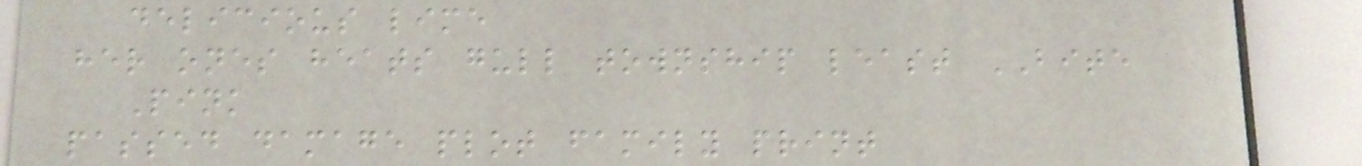delicious lime
her ones heats gull township least BITE
Pink
passed damage plot family print
